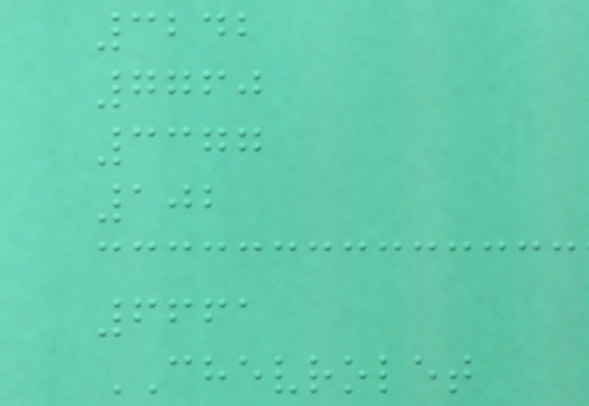3242
7760
3377
102
6661
CHEVROLET
